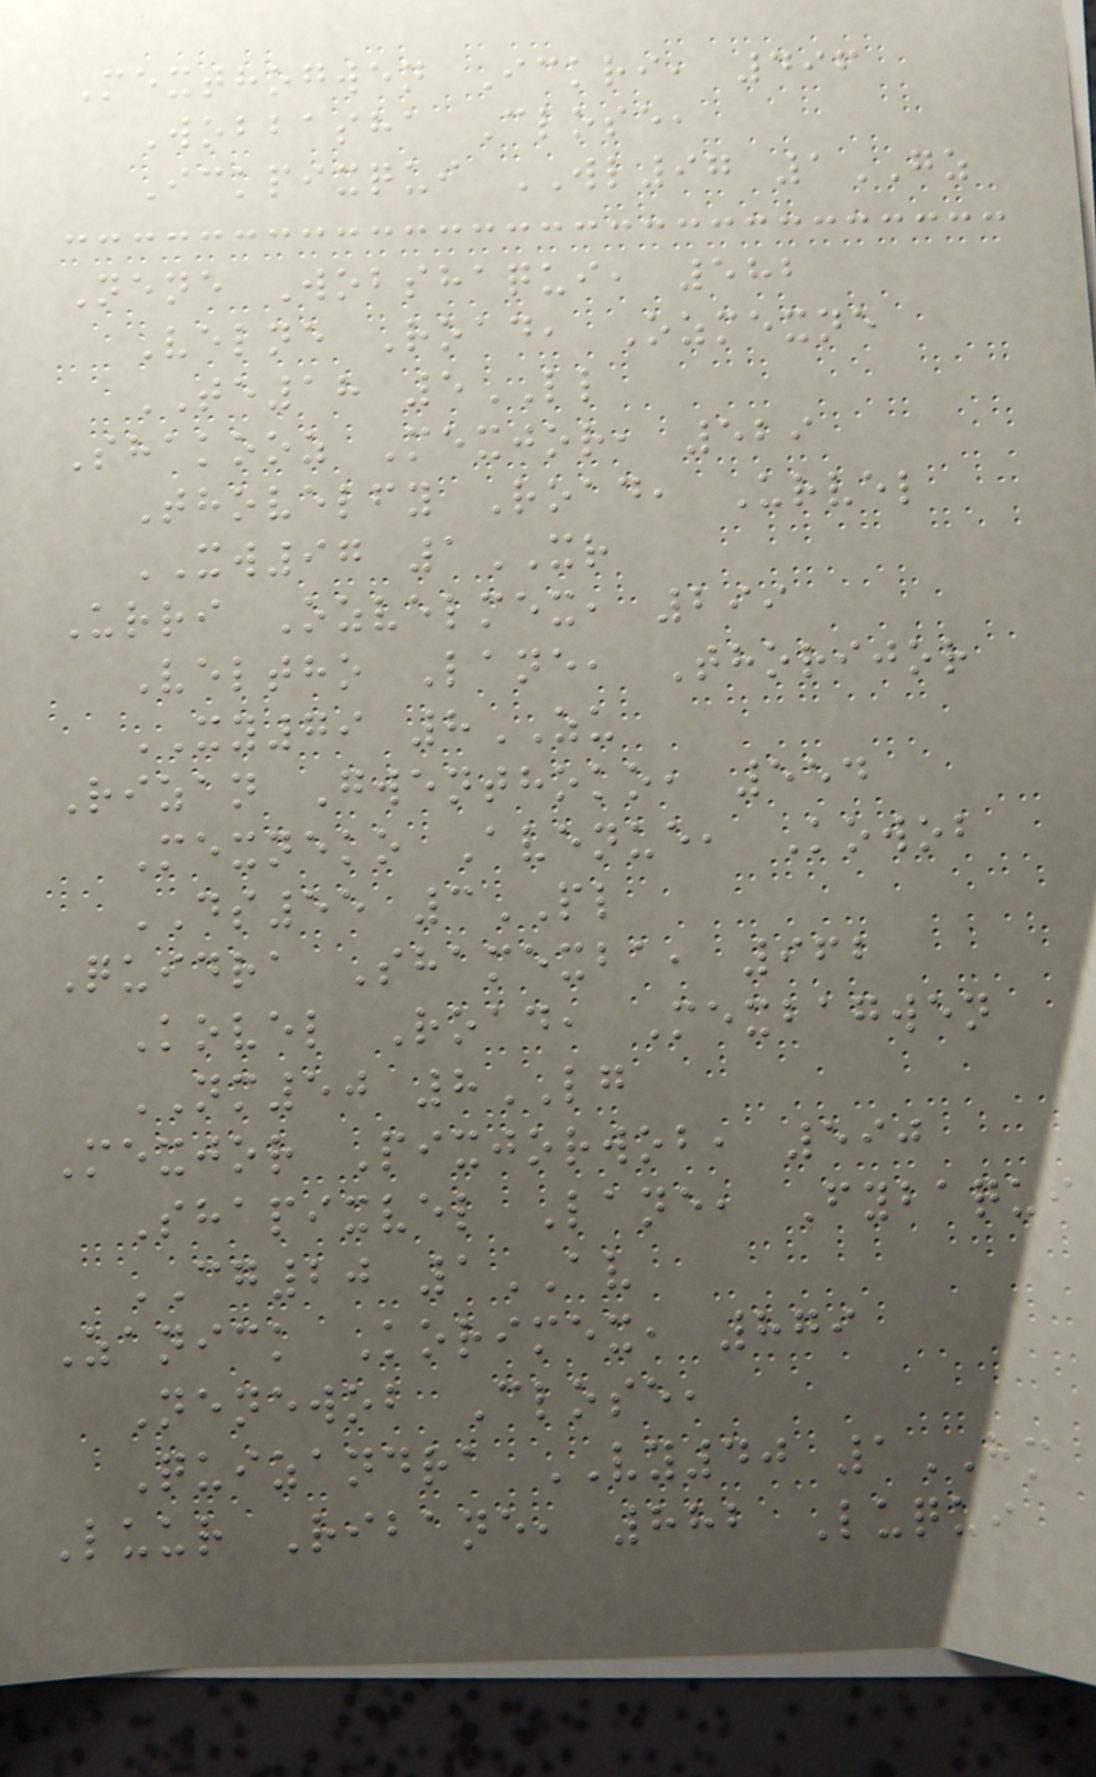Mexthogwen Ickri, 496
Wobbasha Close,
Ickpixqui WL97 1GZ
Nene Wobshaqui, 582
Velne Road, Ozmexne
TE18 5LL
Shakooz Mexjor, 529
Thovelfy Road, Urvel
XW97 1XR
Urri Ozvelmex, 299
Veltho Lane, Thorijor
XY79 8ZU
Rizan Gwenthoko, 554
Mexneko Avenue, Kowob
DS55 3PL
Quidra Shamexba, 962
Kovel Road, Mexbagwen
NM50 8LG
Mexjor Pixjorwob, 590
Shapixvel Lane, Fybaqui
CG20 1AV
Zanick Korimex, 879
Nenewob Close,
Quizandra VY40 1HM
Luur Ribane, 882 Luqui
